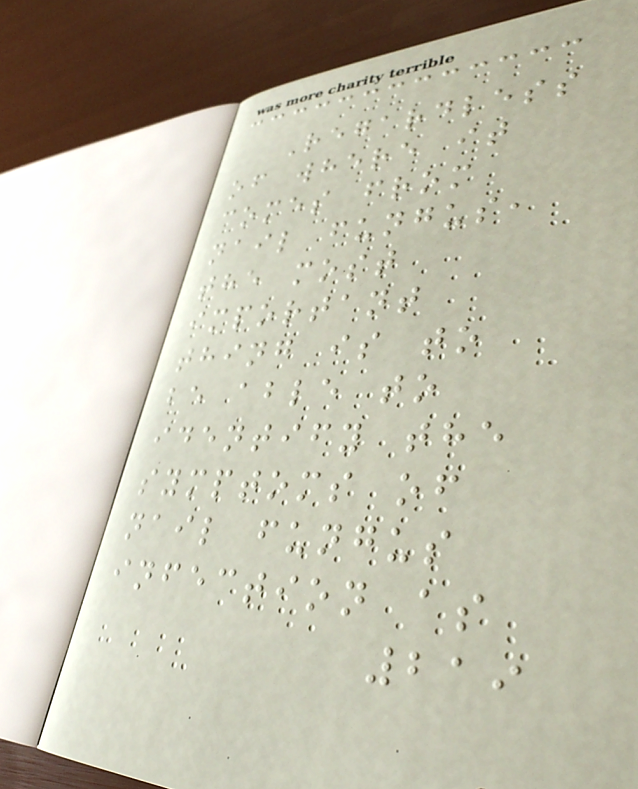Regardless
of where it
comes from
nail fungus,
the most
important
thing is to
be able to
identify the
symptoms of
nail fungus
infection as
219
